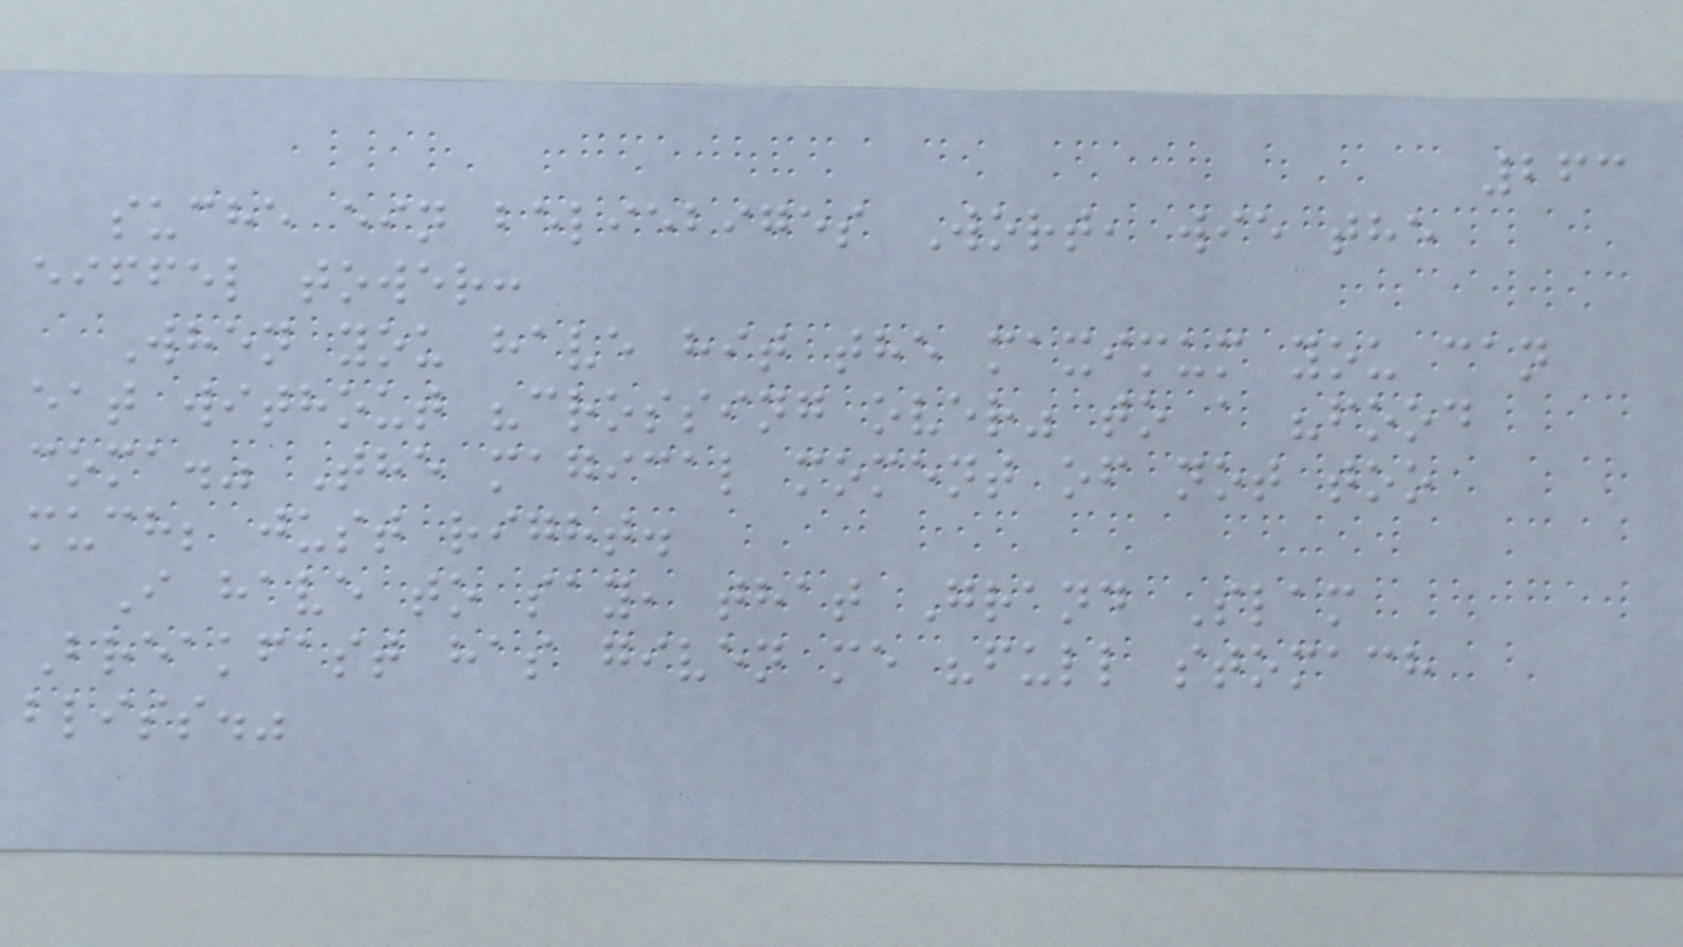263
suche ein beliebiges Wort, wie the
eiffel tower:
When you have hit the maximum you can
eat without "crossing over" to a "food
coma." The magical moment of not too
much; just right.
I have to say, that Grand Slam
Breakfast has given me "full stomach
bliss."
